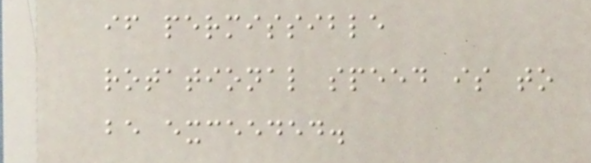if permissible
rotational speed is to
be exceeded.
